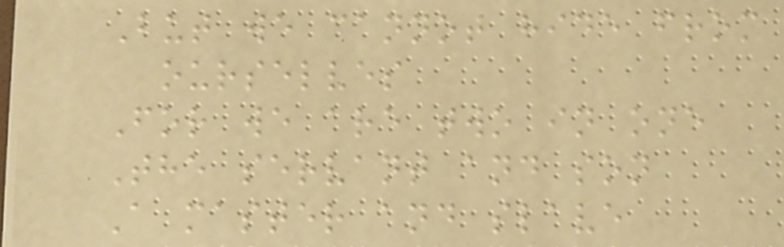But we cannot hide from
ourselves
For we are two in one
The servant and son
A master and slave
